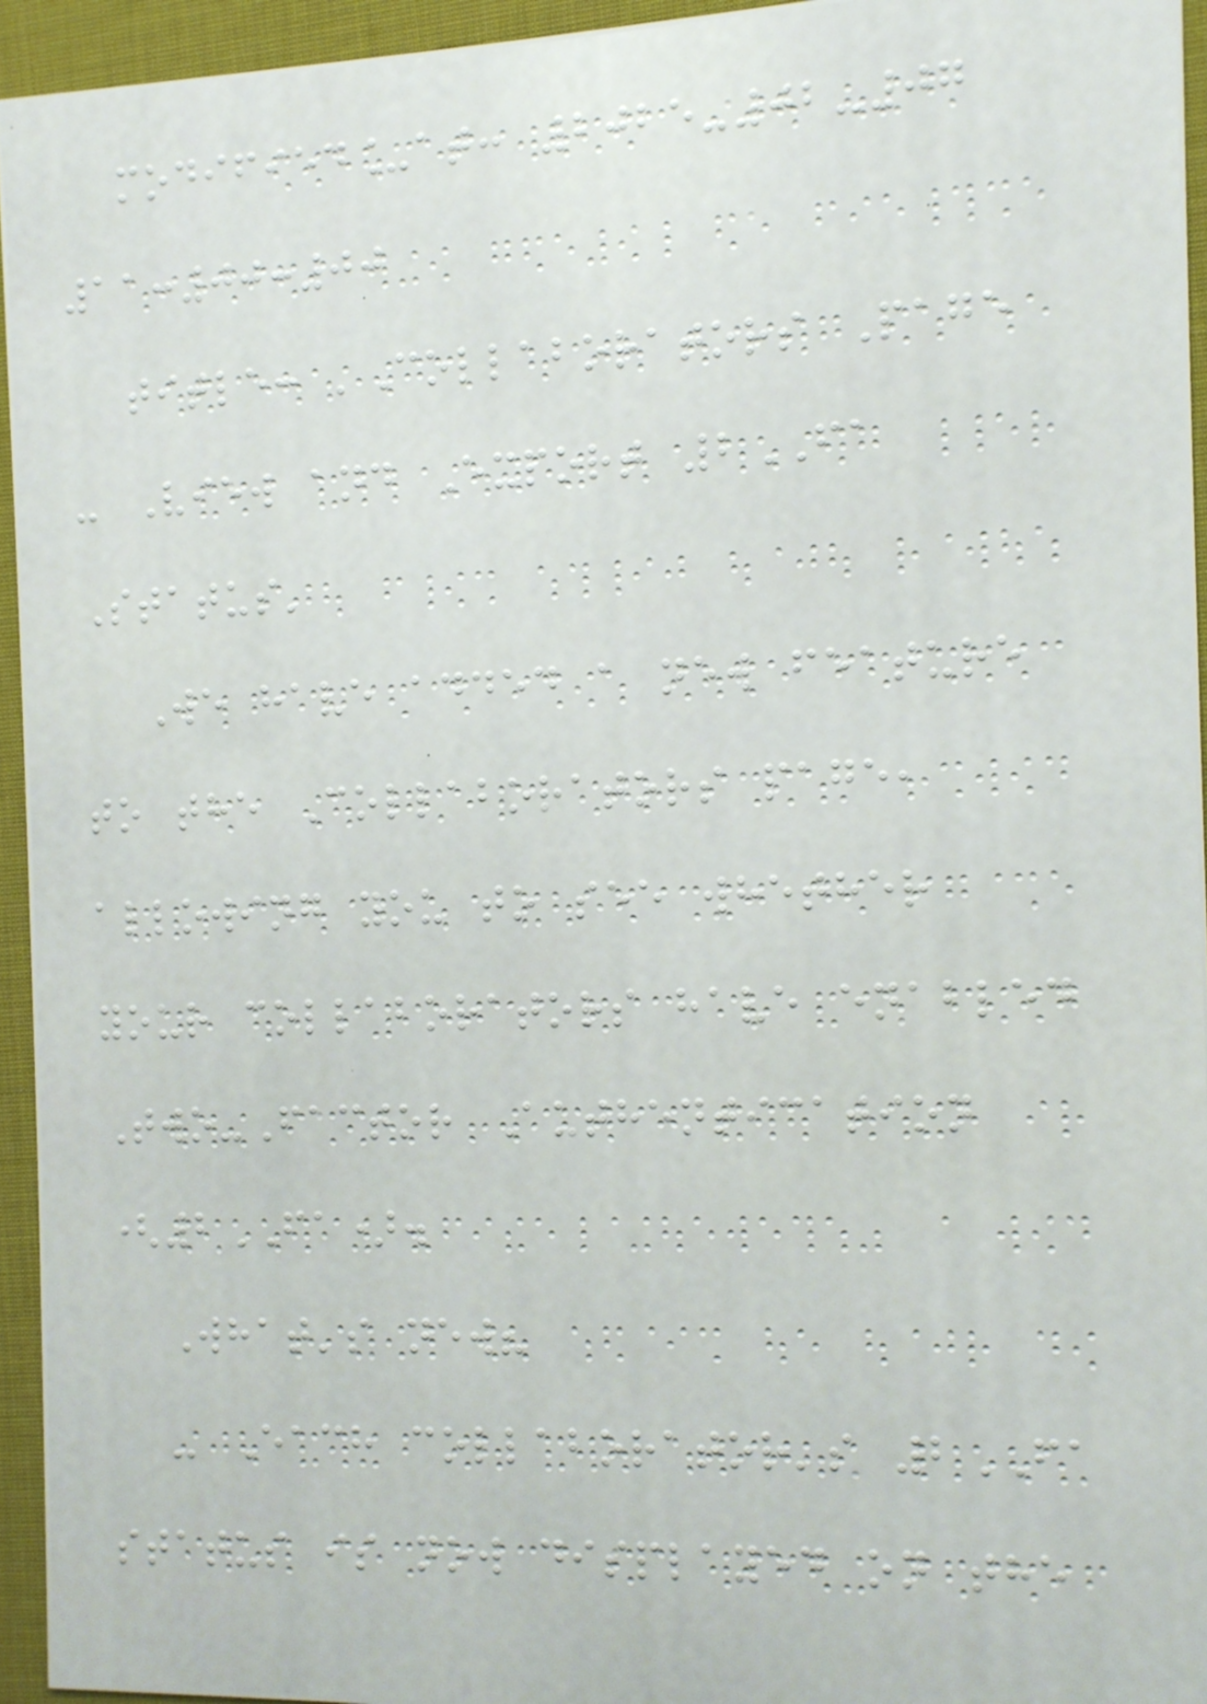modified_at: 2025-02-07
11:00:00
title: 'Collaborators Page
- View and Export 2FA
Status'
We have added a new feature
to the Collaborators page,
allowing you to see whether
your collaborators have enabled
Two-Factor Authentication
(2FA).
What's new?
- Each collaborator's 2FA
status is now displayed on the
